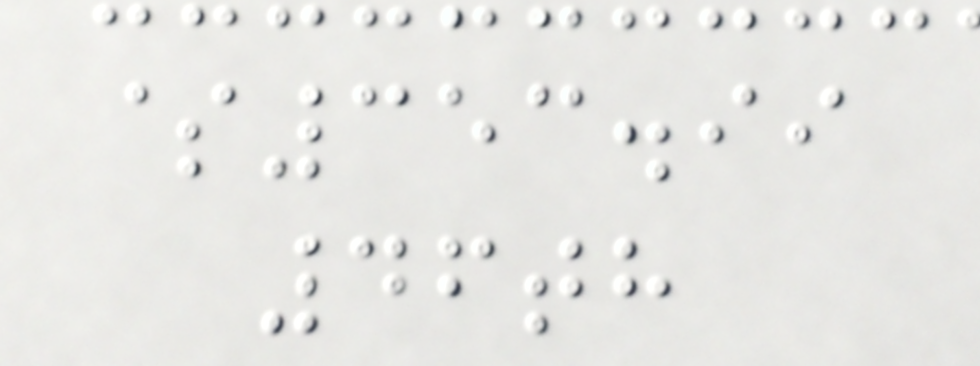$353.99
46th
